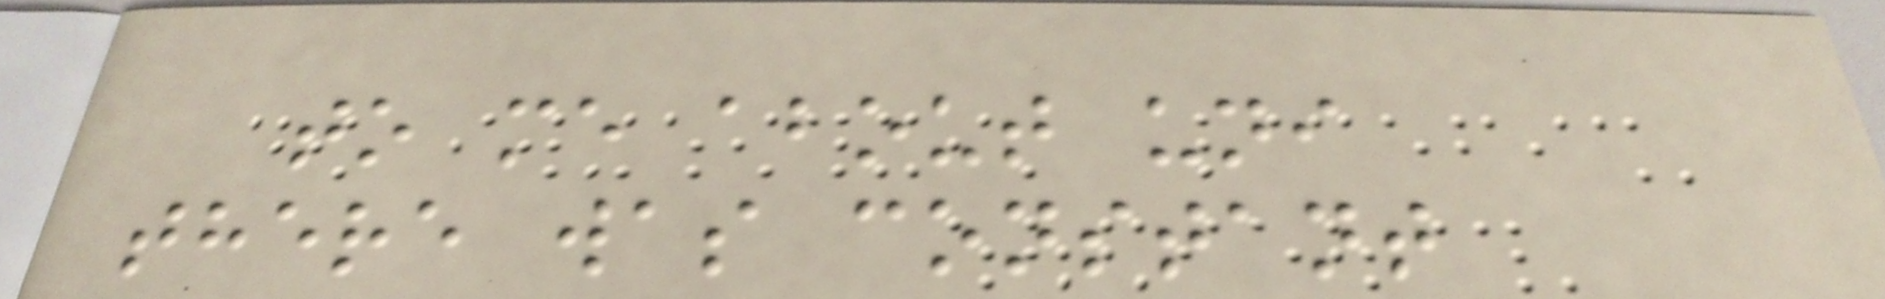to me about uni
there was constant
